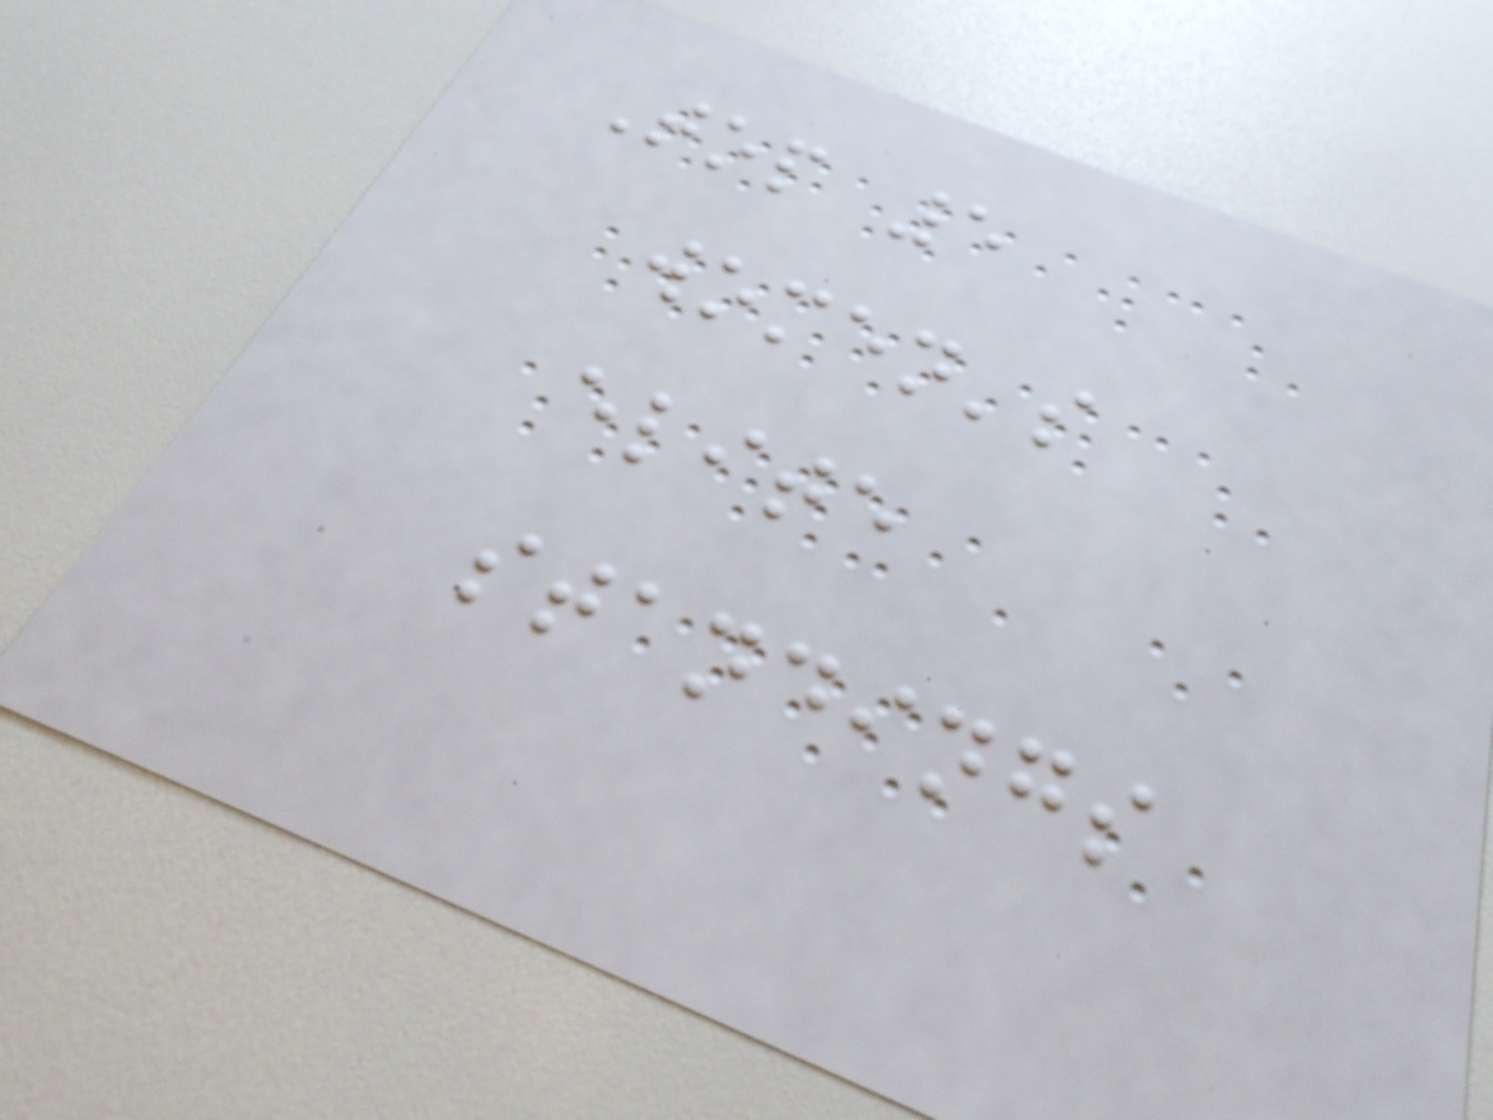Top 5
women's
elite
standings
